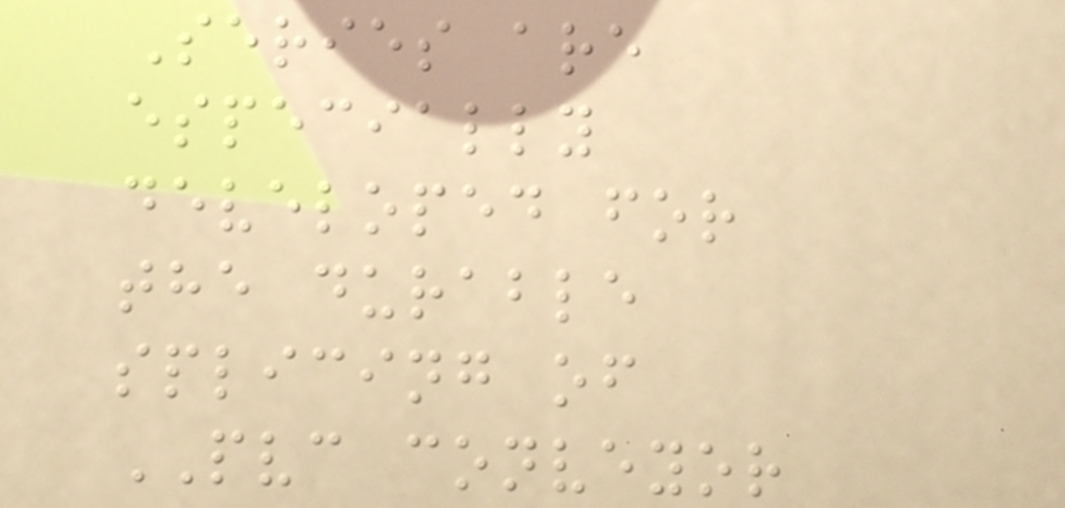Series are
especially
developed for
the durable
splicing of
PVC conveyor
